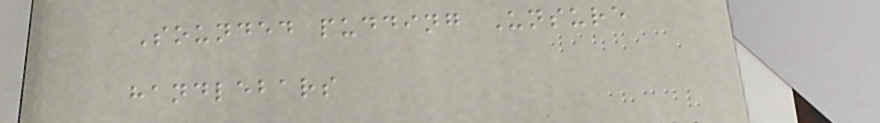Sounded pudding Unsure
handlebars
